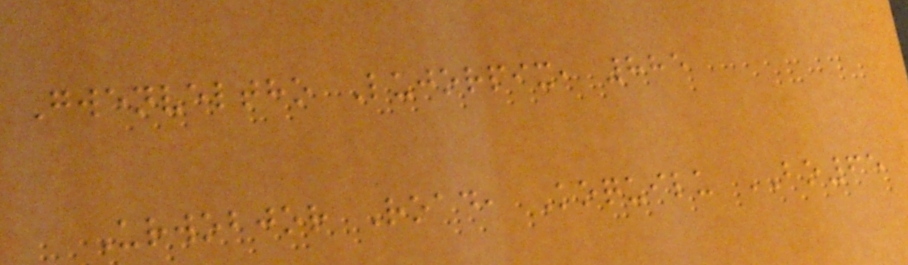Gwenveltho Lujorpix, 885
Urwobjor Road, Koquilu BO65
